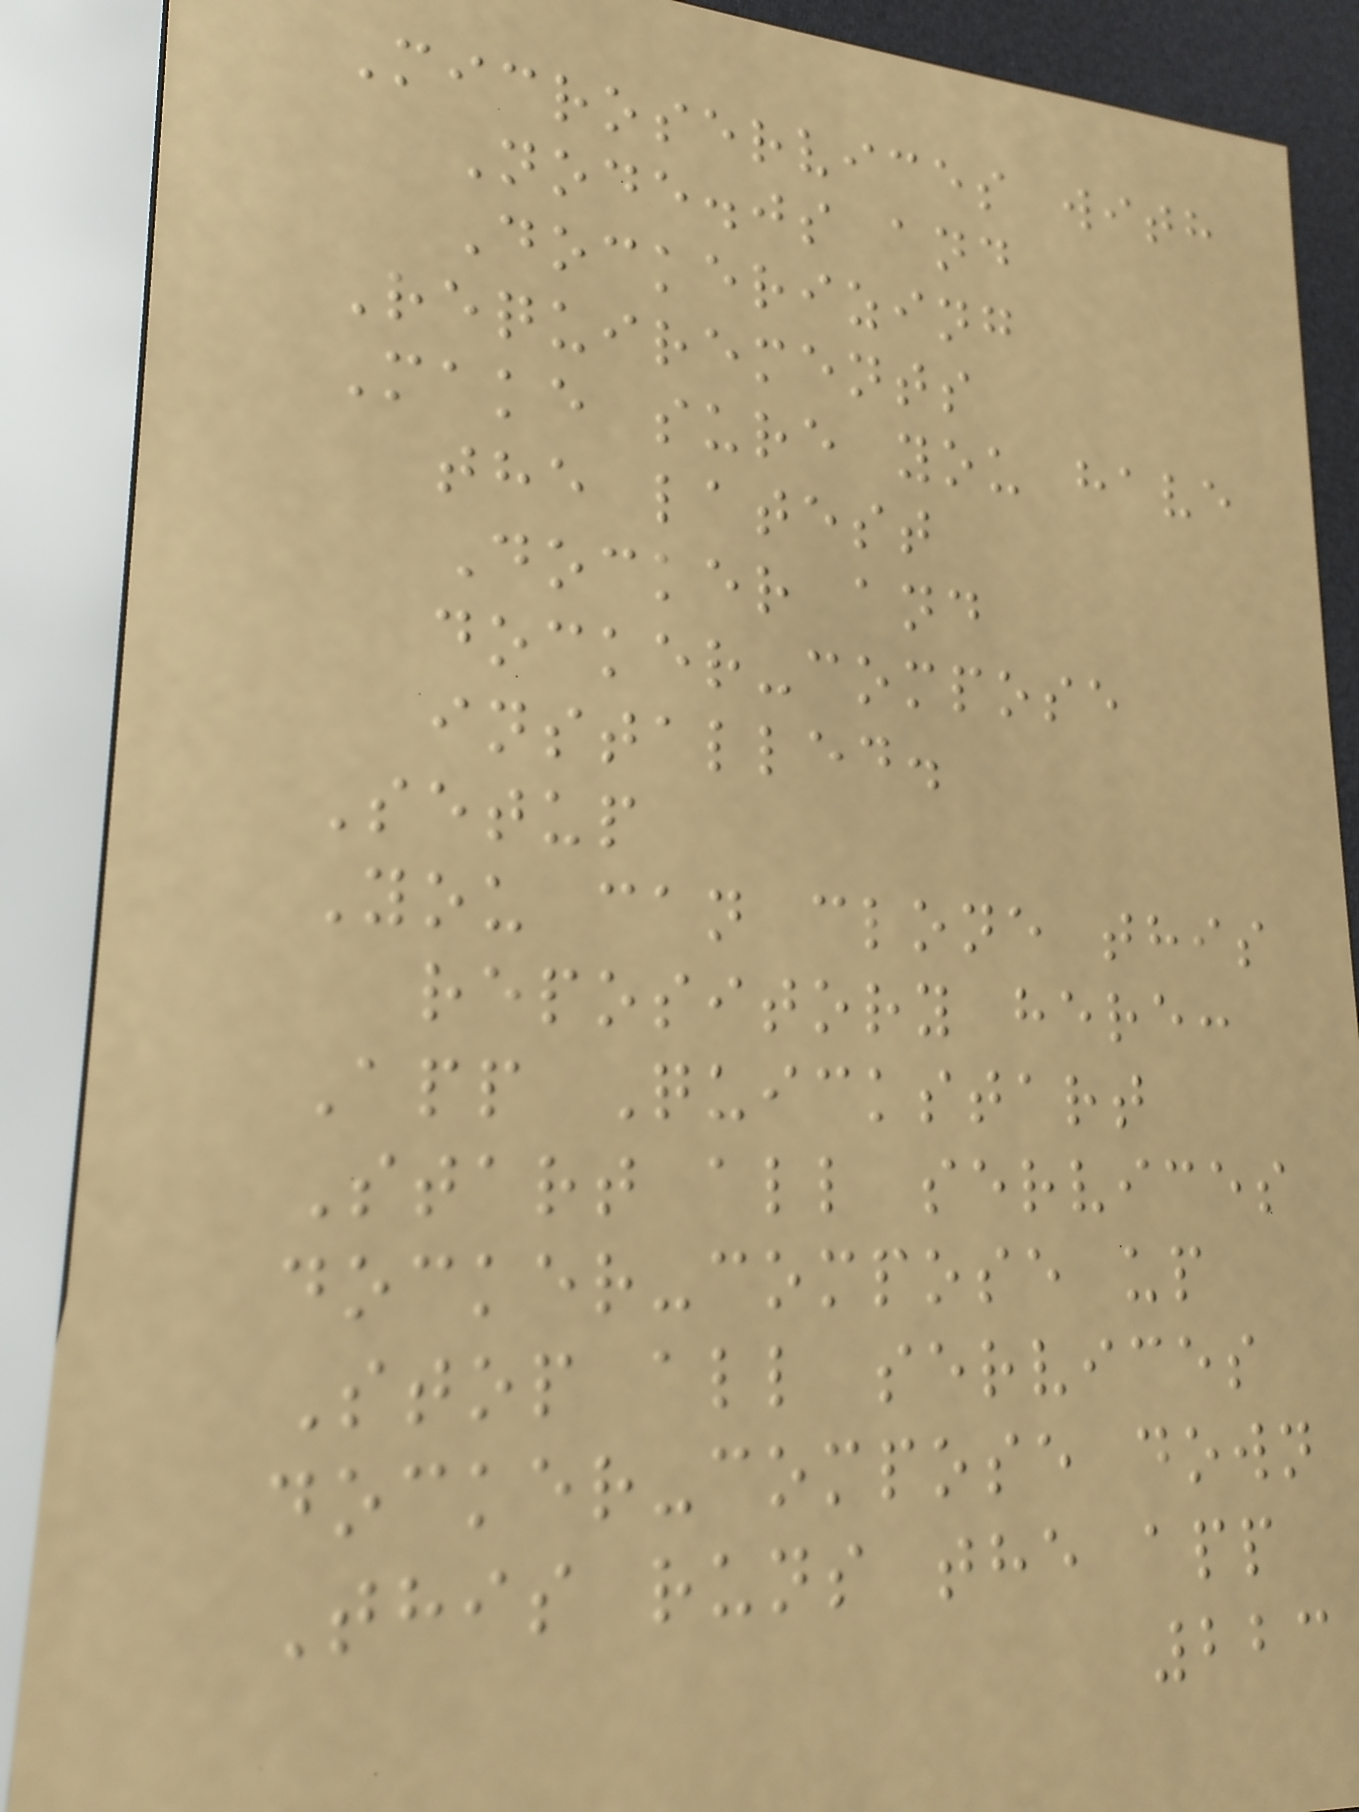Microservices with
Node.js and
Dockerizing
Requirements
Make sure you have
the latest
Docker and
docker-compose
installed.
Setup
You can clone this
repository here:
App Quickstart
Start all services
docker-compose up
Stop all services
docker-compose down
This runs the app
223
